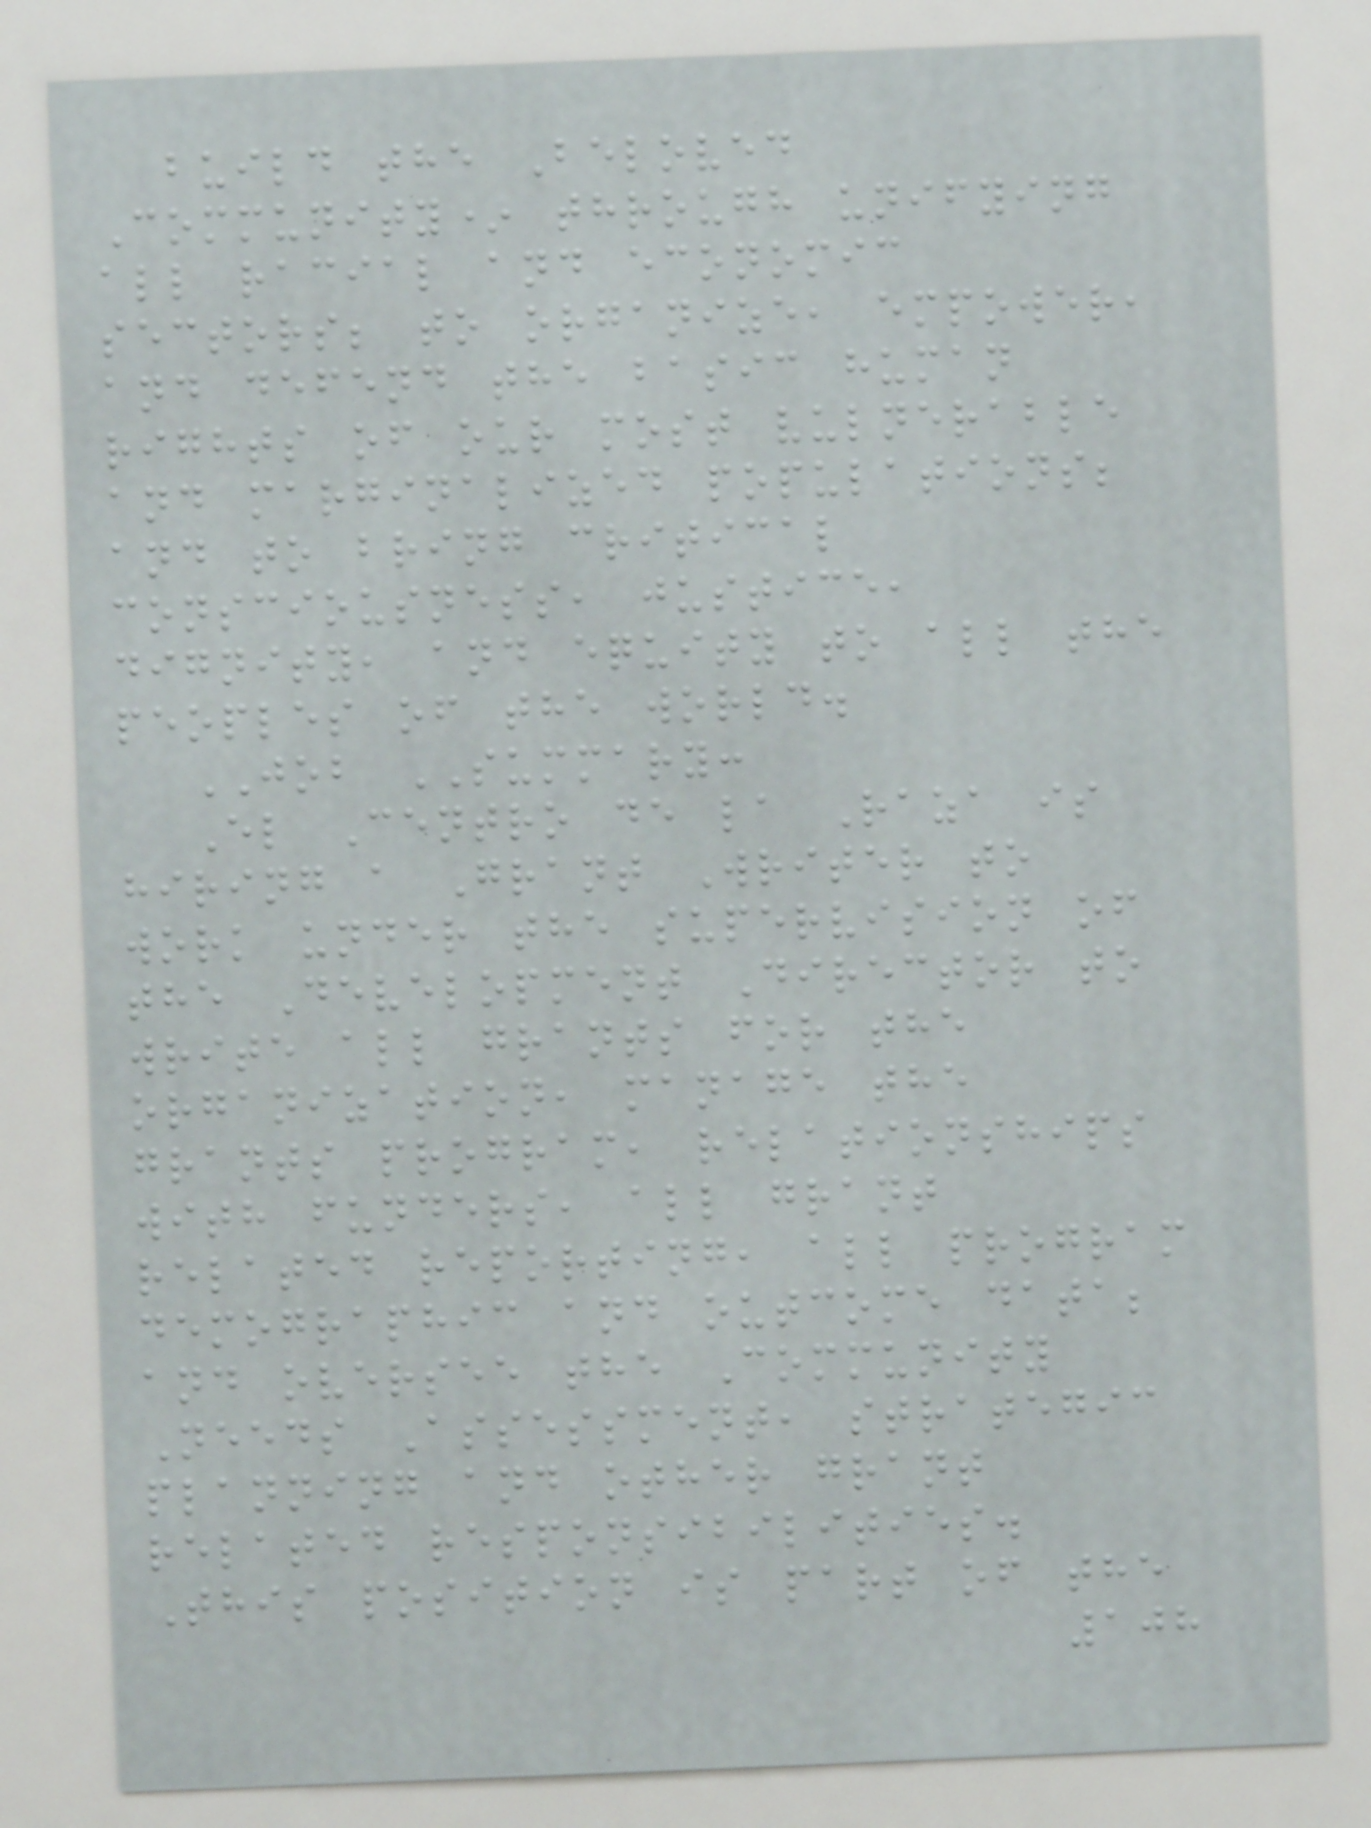build the Beloved
Community* through unifying
all racial and economic
sectors; to organize, empower,
and defend the basic human
rights of our most vulnerable
and marginalized populations;
and to bring critical
consciousness, justice,
dignity, and equity to all the
peoples of the world.
JOB SUMMARY:
El Centro de la Raza is
hiring a Grant Writer to
work under the supervision of
the Development Director to
write all grants for the
organization, manage the
grants program, relationships
with funders, all grant
related reporting, all program
demographic and outcome data;
and oversee the Community
Needs Assessment, strategic
planning and other grant
related responsibilities.
This position is part of the
108
